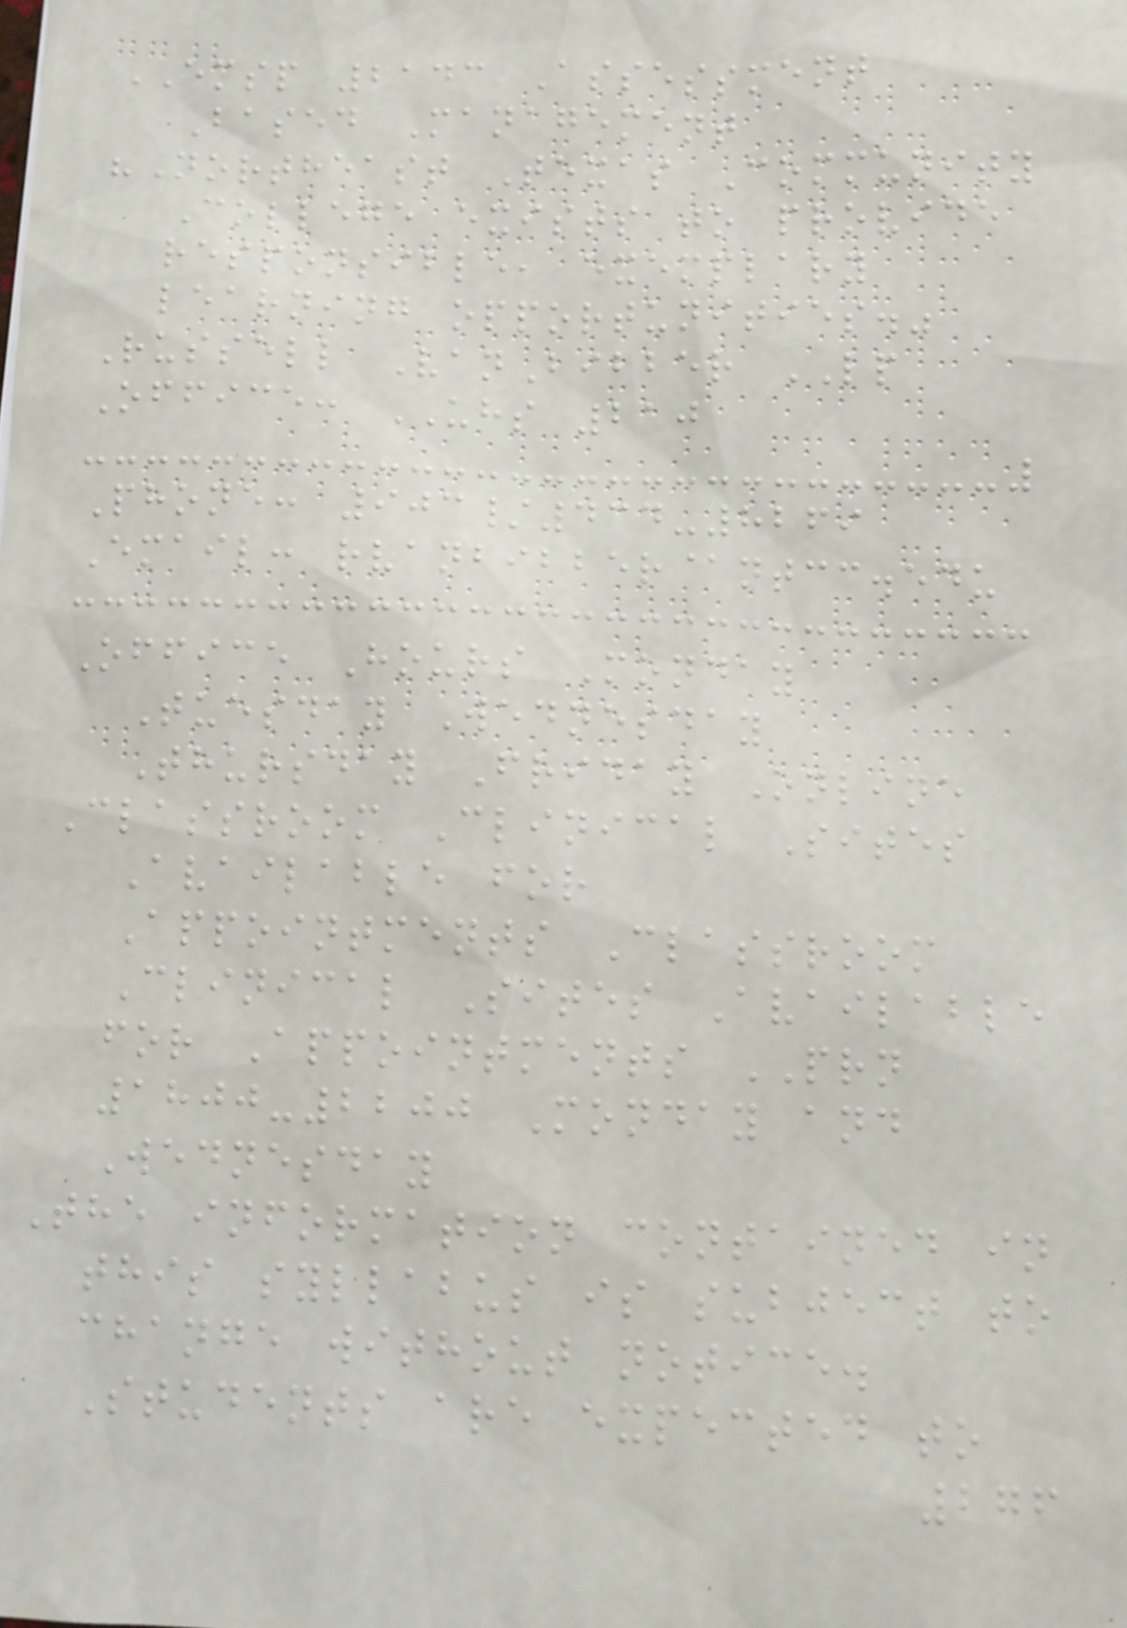EMSP 2143 Assessment
Based Management
"Northeast Texas Community
College exists to provide
responsible, exemplary
learning opportunities."
Russell VanBibber LP
Office: UHS 210
Phone: 903/434-8269
Email: rvanbibber@ntcc.edu
Office Hours Monday
Tuesday Wednesday
Thursday Friday Online
Classroom Clinical Sites
Available for
Appointments Classroom
Clinical Sites Available
for Appointments PRN
1800-2200 Monday and
Wednesday
The information contained in
this syllabus is subject to
change without notice.
Students are expected to
276
